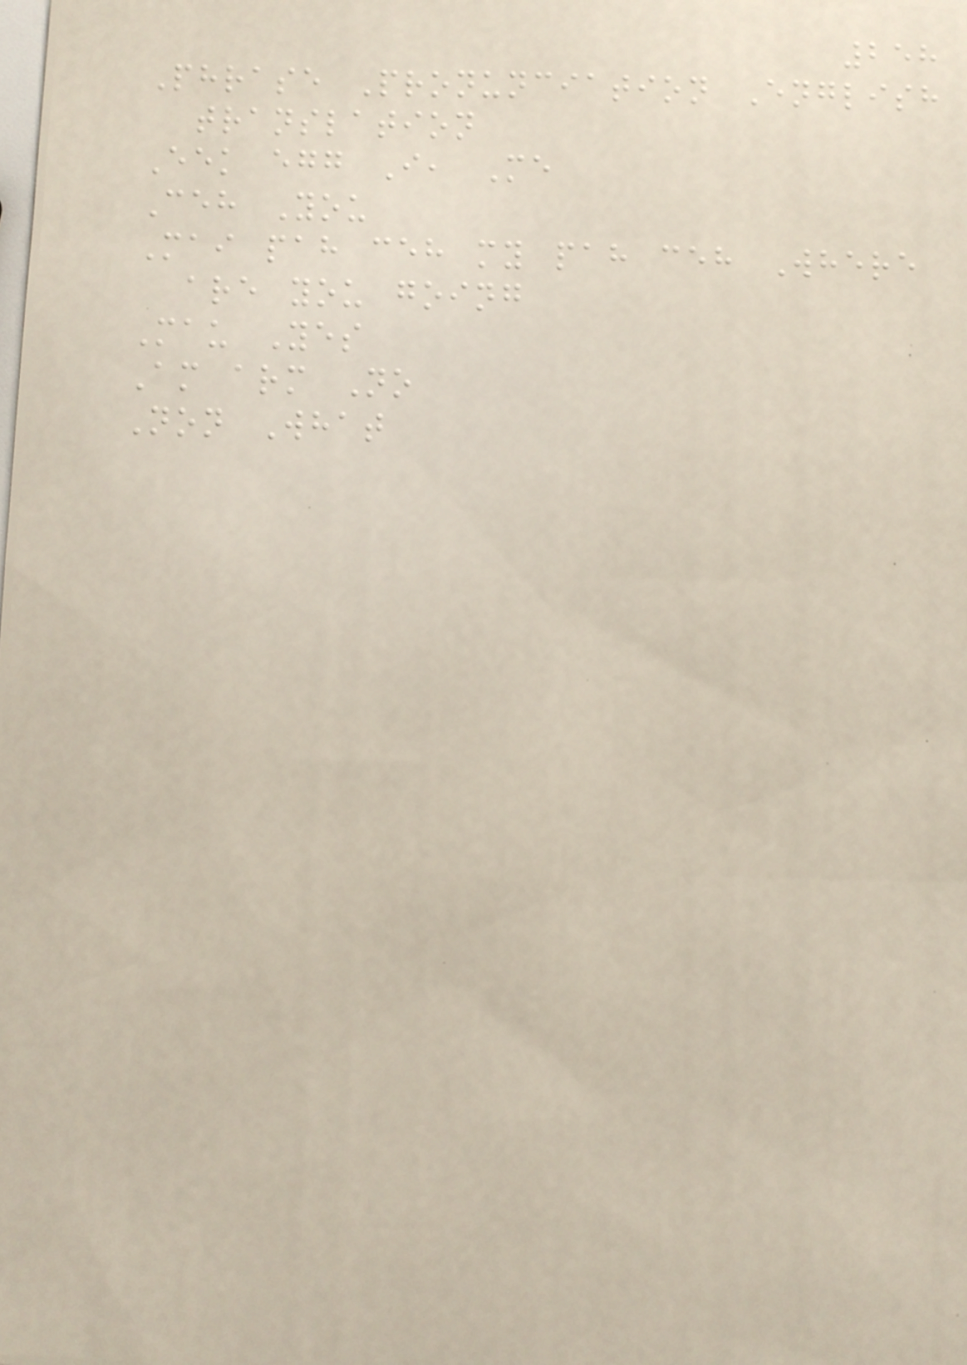258
Phrase Pronunciation English
translation
Eek egg I, Me
Ceh You
Mai pah ceh my pah ceh Where
are you going
Mau Yes
Am arm No
Non What
